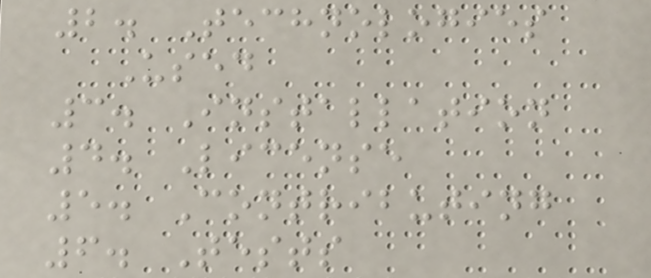2. Technologies
Used
3. Installation
4. License
5. Contributing
6. Tests
